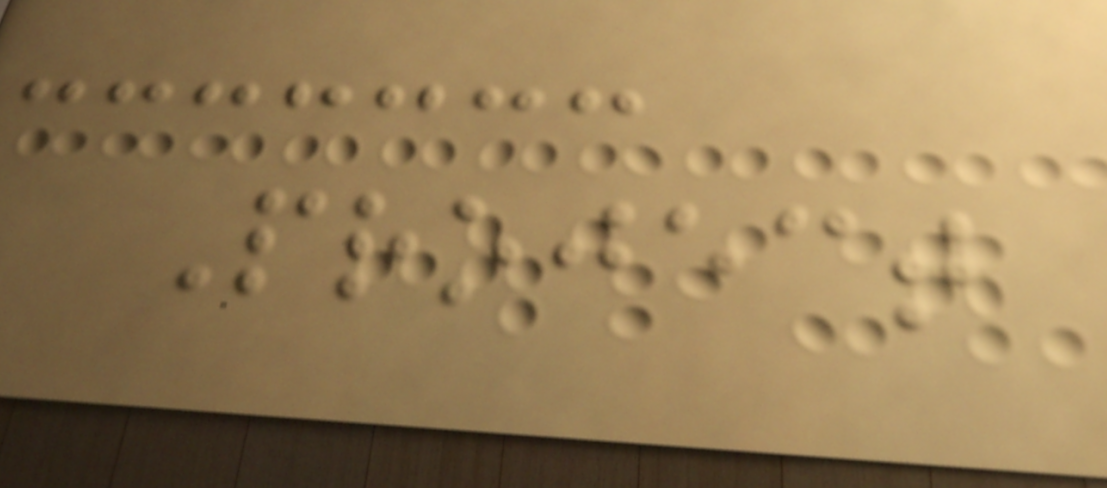Project
